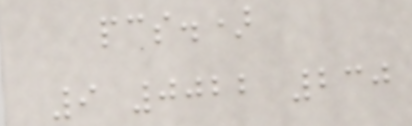pcs.)
9 0022 230
